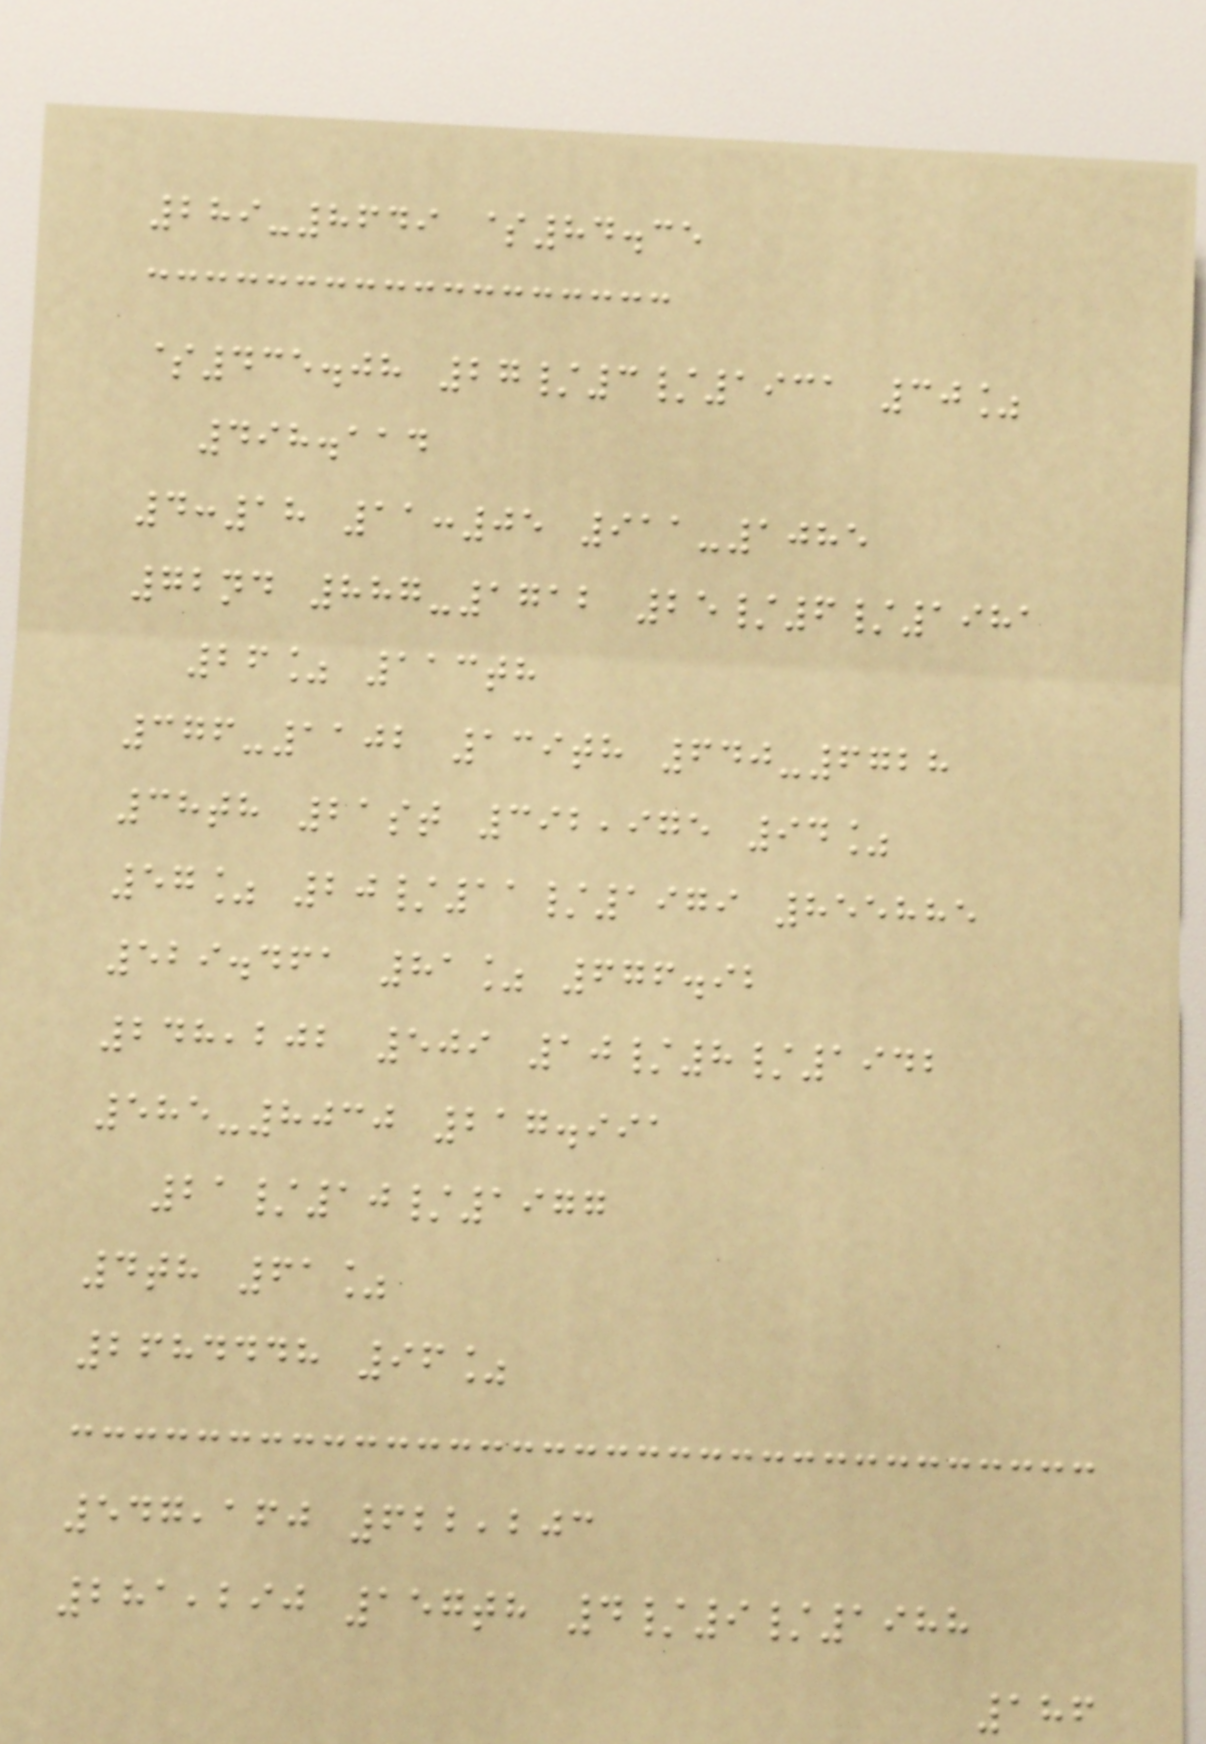289-8649 $84.35
$435.08 27/3/1931 30%
498.114
4:18 11:05 911-1085
72nd 887-1712 25/6/1981
26% 113th
376-1102 139th 640-6728
38th 21st 392,975 94%
57% 20/11/1979 855885
529.461 81% 676.92
248,202 509 10/8/1942
585-8030 217.991
21/10/1977
4th 61%
2684448 96%
547,160 622,203
281,290 157th 4/9/1988
186
